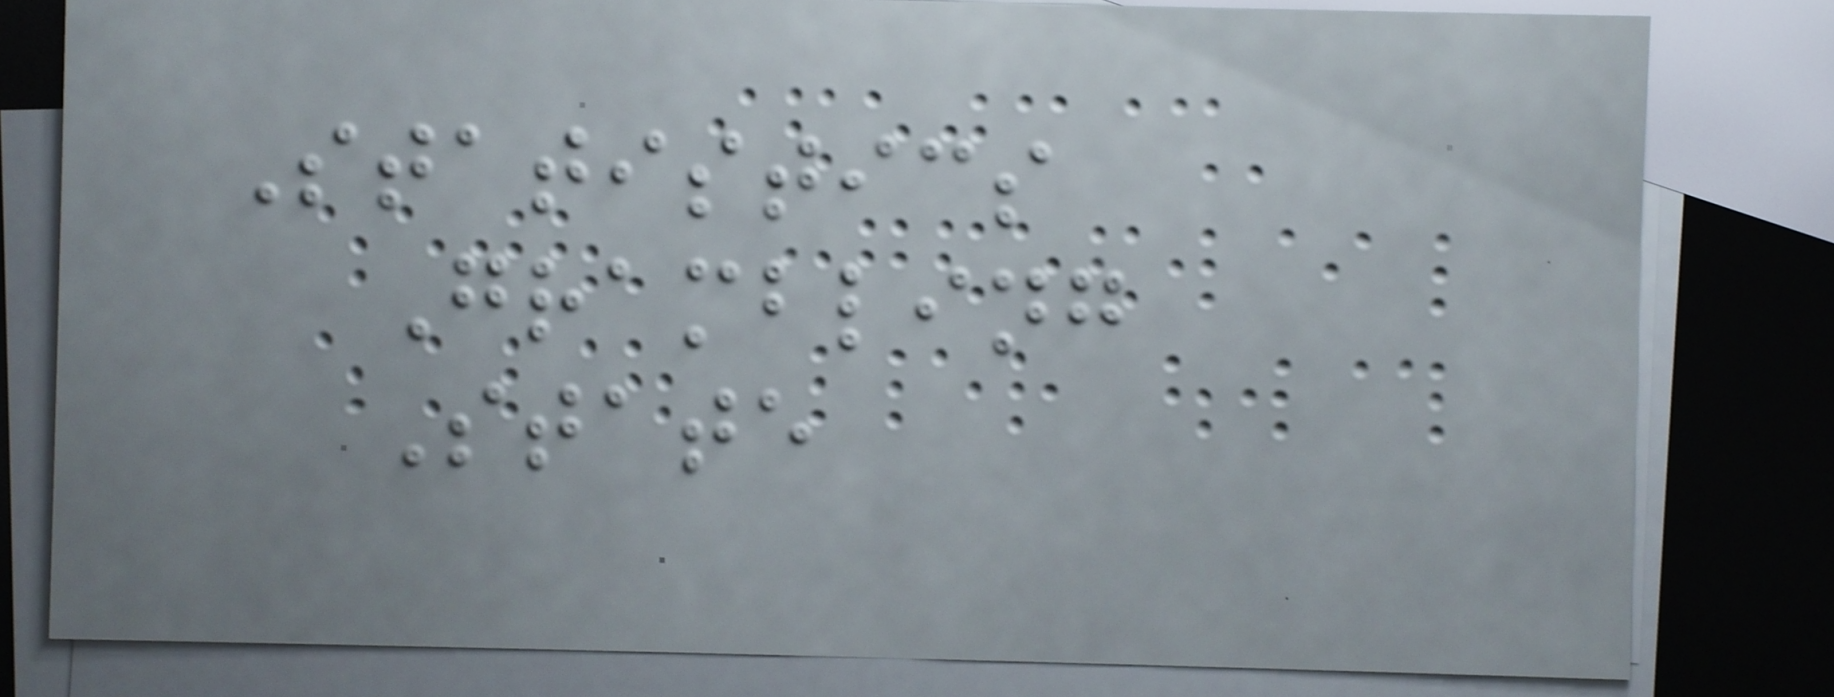Statistics
Grambling
State
